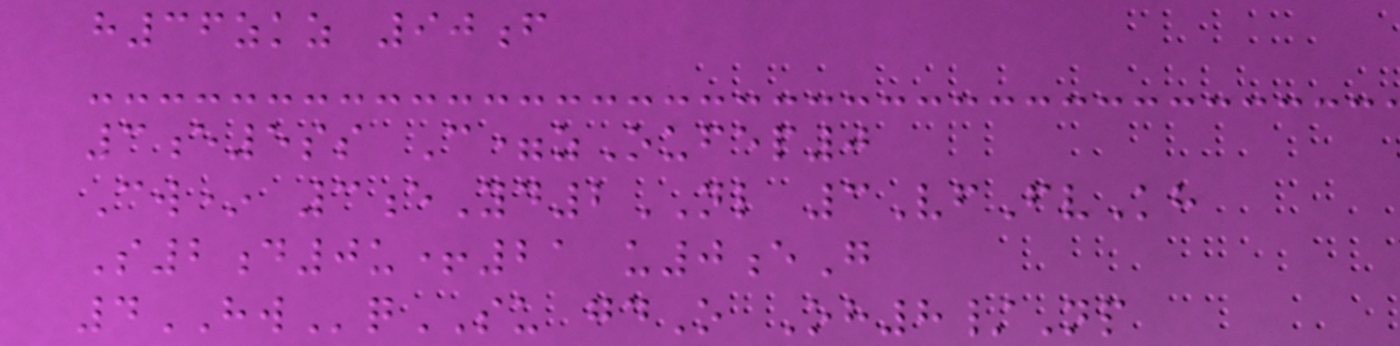h36zkz 90f
3e5ss C=zOufep0
Cw* 3eYd2NL 3VfFvKh
S2d0u+21 u0eG
4HWqSU gdO Oh8/Np
